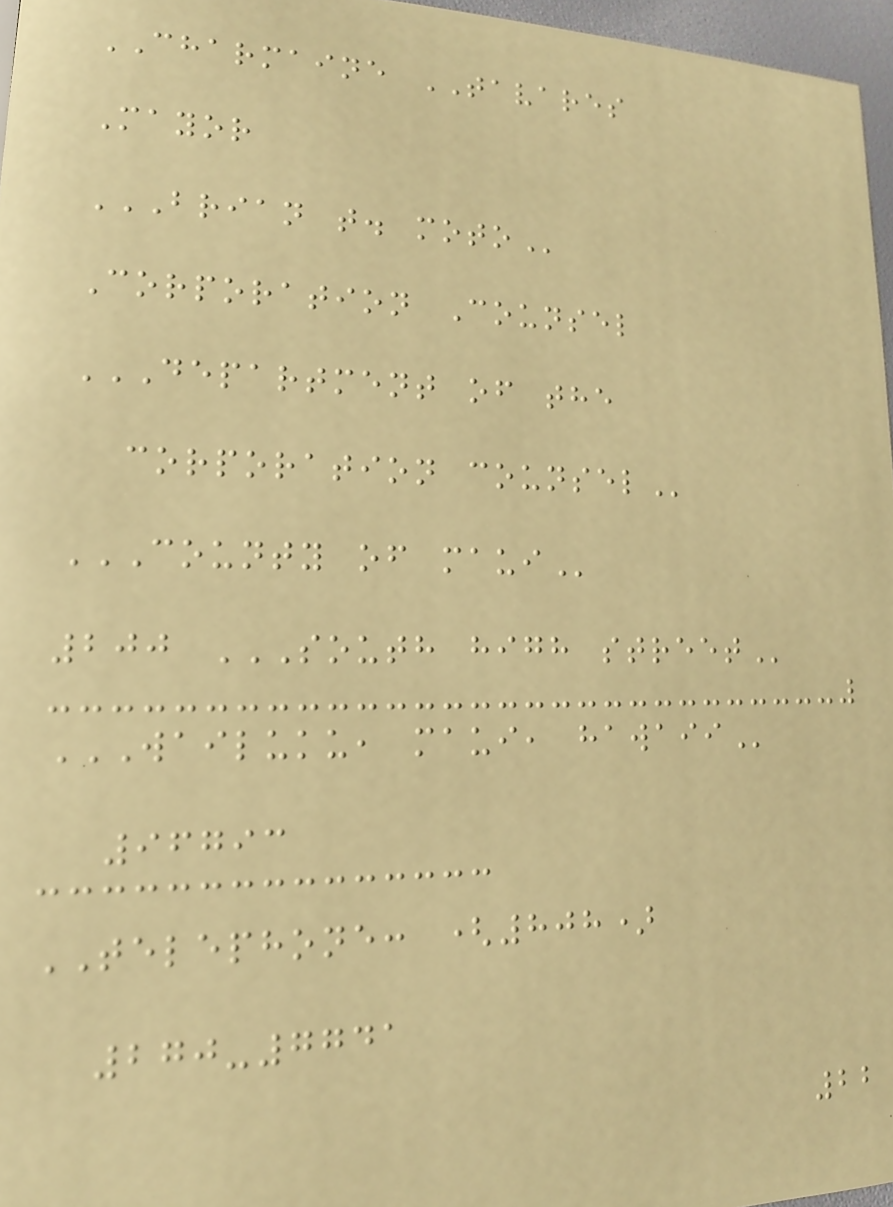CHARMAINE TAVARES
Mayor
BRIAN T. MOTO
Corporation Counsel
DEPARTMENT OF THE
CORPORATION COUNSEL
COUNTY OF MAUI
200 SOUTH HIGH STREET
WAILUKU, MAUI, HAWAII
96793
TELEPHONE: (808)
270-7741
22
